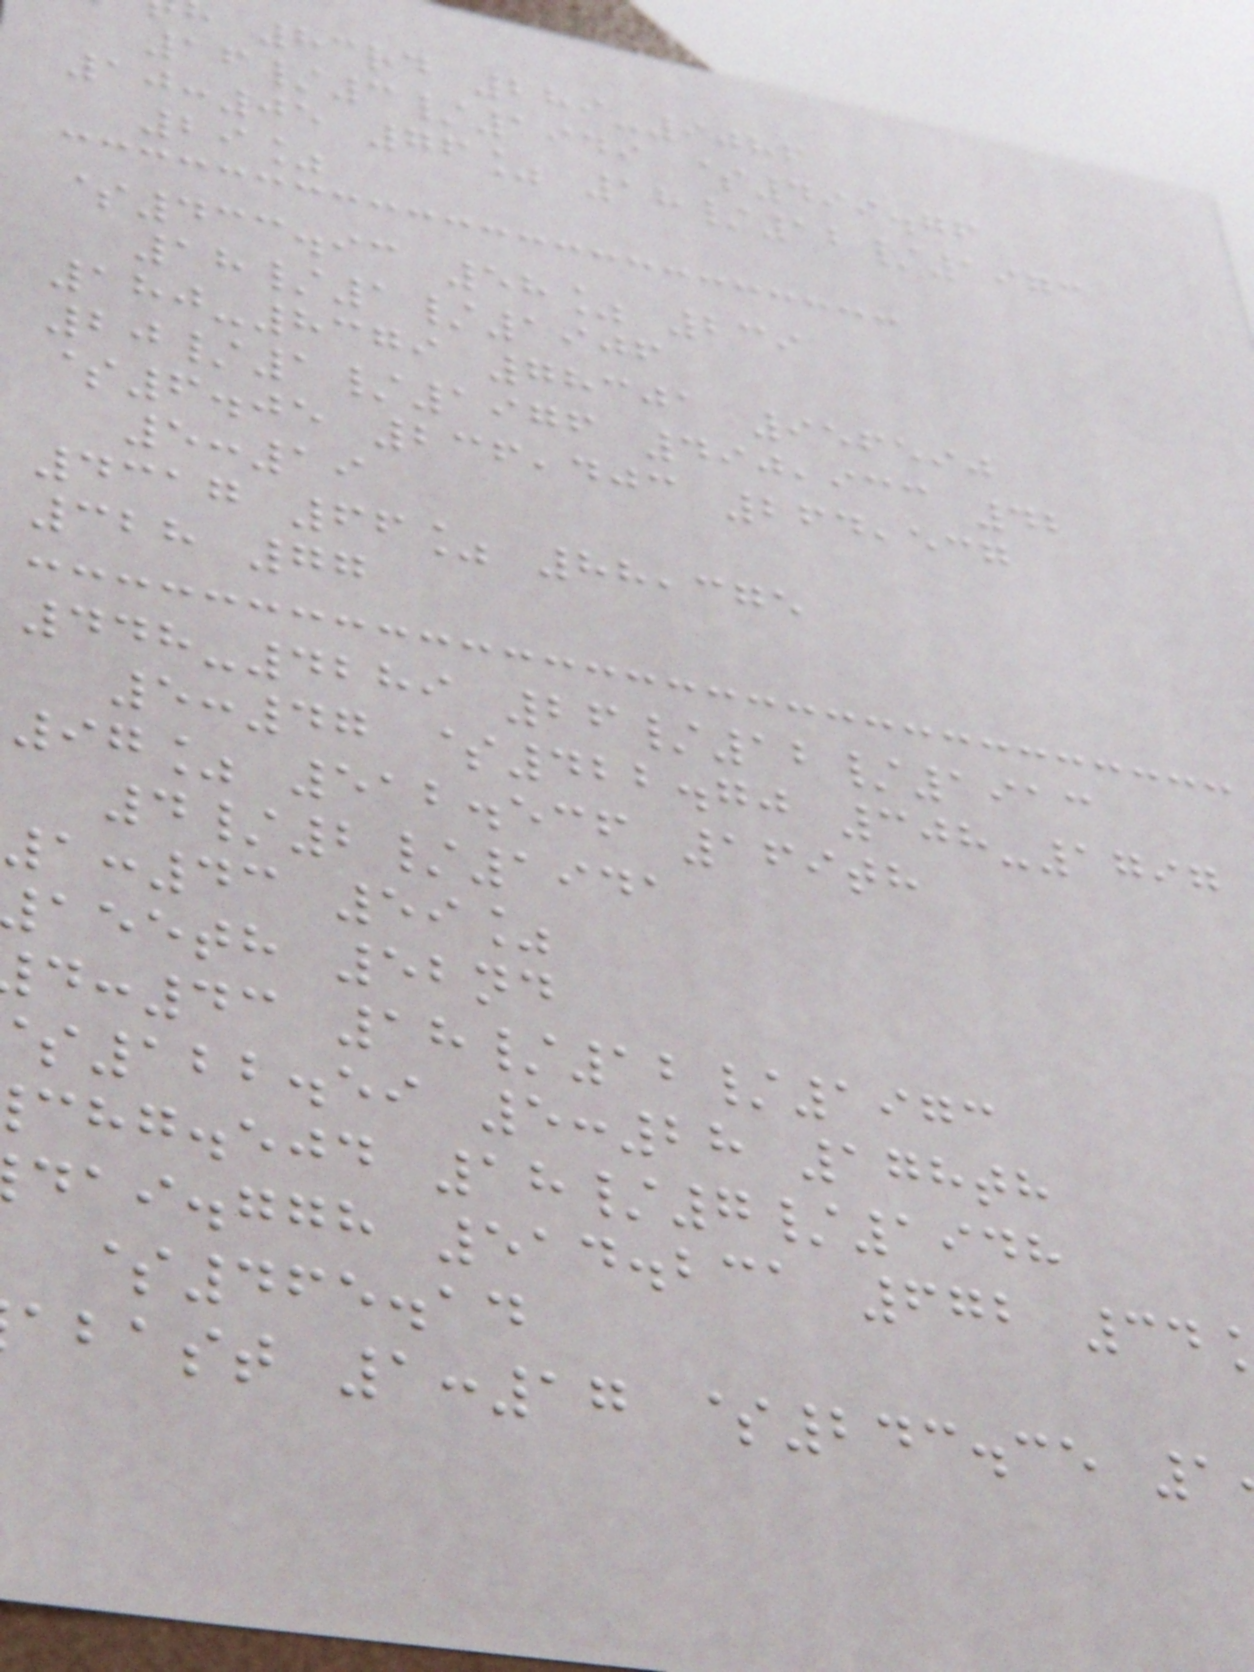83rd 289-9086
16/3/1949 $499.76
10:05 76% 18/12/1973
29%
$433.93 58% 239
18/1/1906
180-8379 78301 956590
20/1/1976 490,933 42
$6.05 236,403 264,537
5:19
4317 66% 88,375
328 77
448-4289 26/12/1913
5:47 $422.70 308-1797
97% 512.536 169th
4/2/1941
1:43 59%
aeeth 52nd
:43 18/12/1973
122.59 5:28 178th
chg.ejd 18/7/1948
dai.ggh 514.231 672 34
$465.14
abast 1:17 $243.35 1
